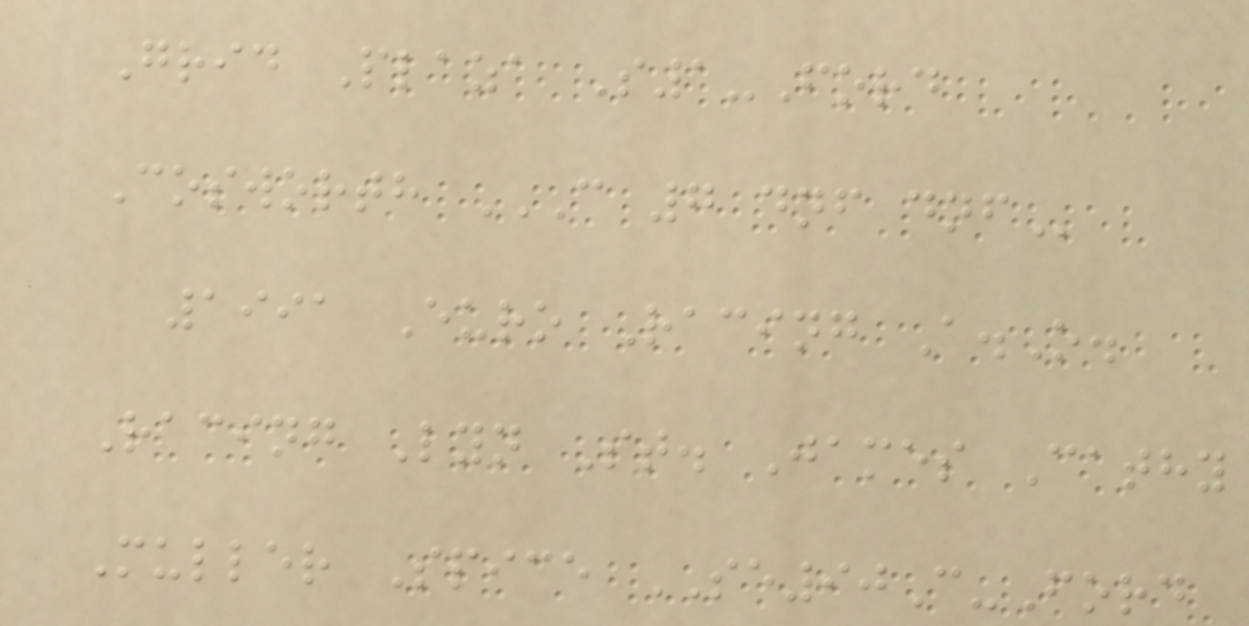Grid Plaza S1-Ford
Cosworth C 7 DNF DNF
1991 Euro Racing A.O.
Racing Lyn St. James Cathy
Muller Spice SE90C-Ford
